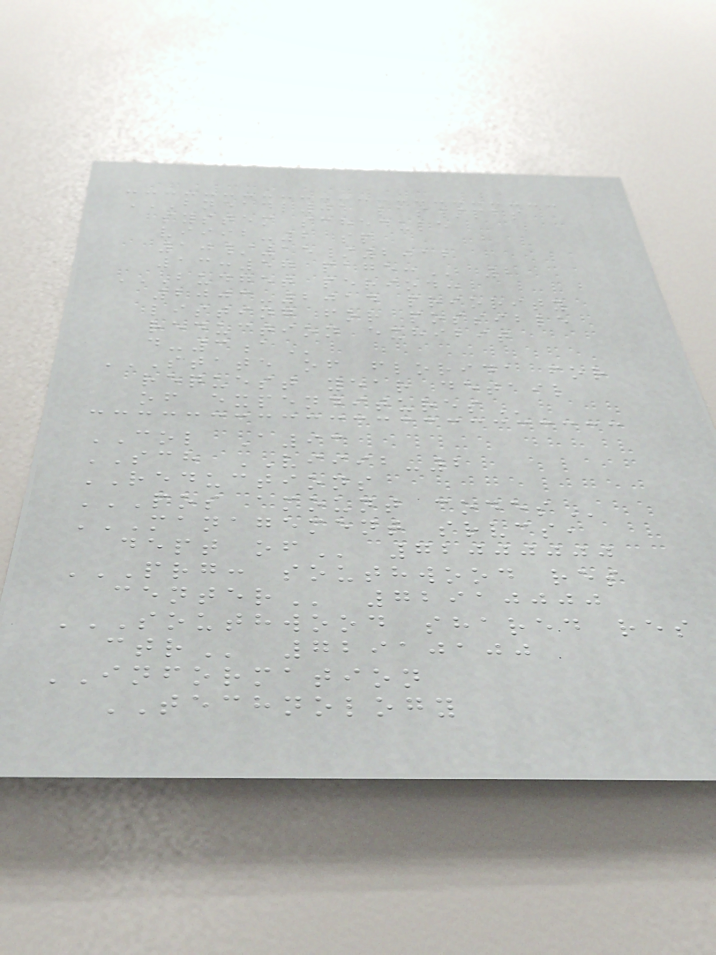BNEADL01 LAS/PBS
SYSTEM SCHEDULE
VIIIB-2 SP
10/15/2012
13:57 PAGE: 2
BUDGET PERIOD:
2003-2014 PRIORITY
LISTING FOR POSSIBLE
REDUCTION EXHIBIT
D-3A
STATE OF FLORIDA FOR
REQUEST YEAR DETAIL
OF EXPENDITURES
COL A93
SCH VIIIB-2
REDUCTIONS
POS AMOUNT CODES
MANAGEMENT SRVCS,
DEPT OF 72000000
PRG: SOUTHWOOD RES
CENTER 72910000
SOUTHWOOD SHARED RES
CTR 72910100
INFORMATION
TECHNOLOGY
